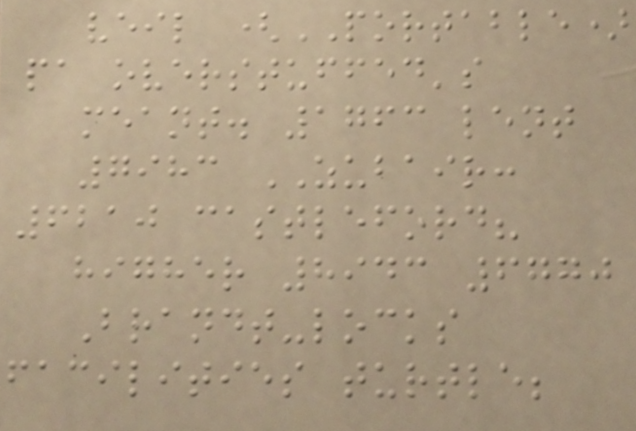veil (PORTABLE)
pa overstuffed's
meant. 1763 lent
7983 ZUBAIR:
6210 castleford?
higher 8943 6770
Brandt-locks
facilities turtle;
